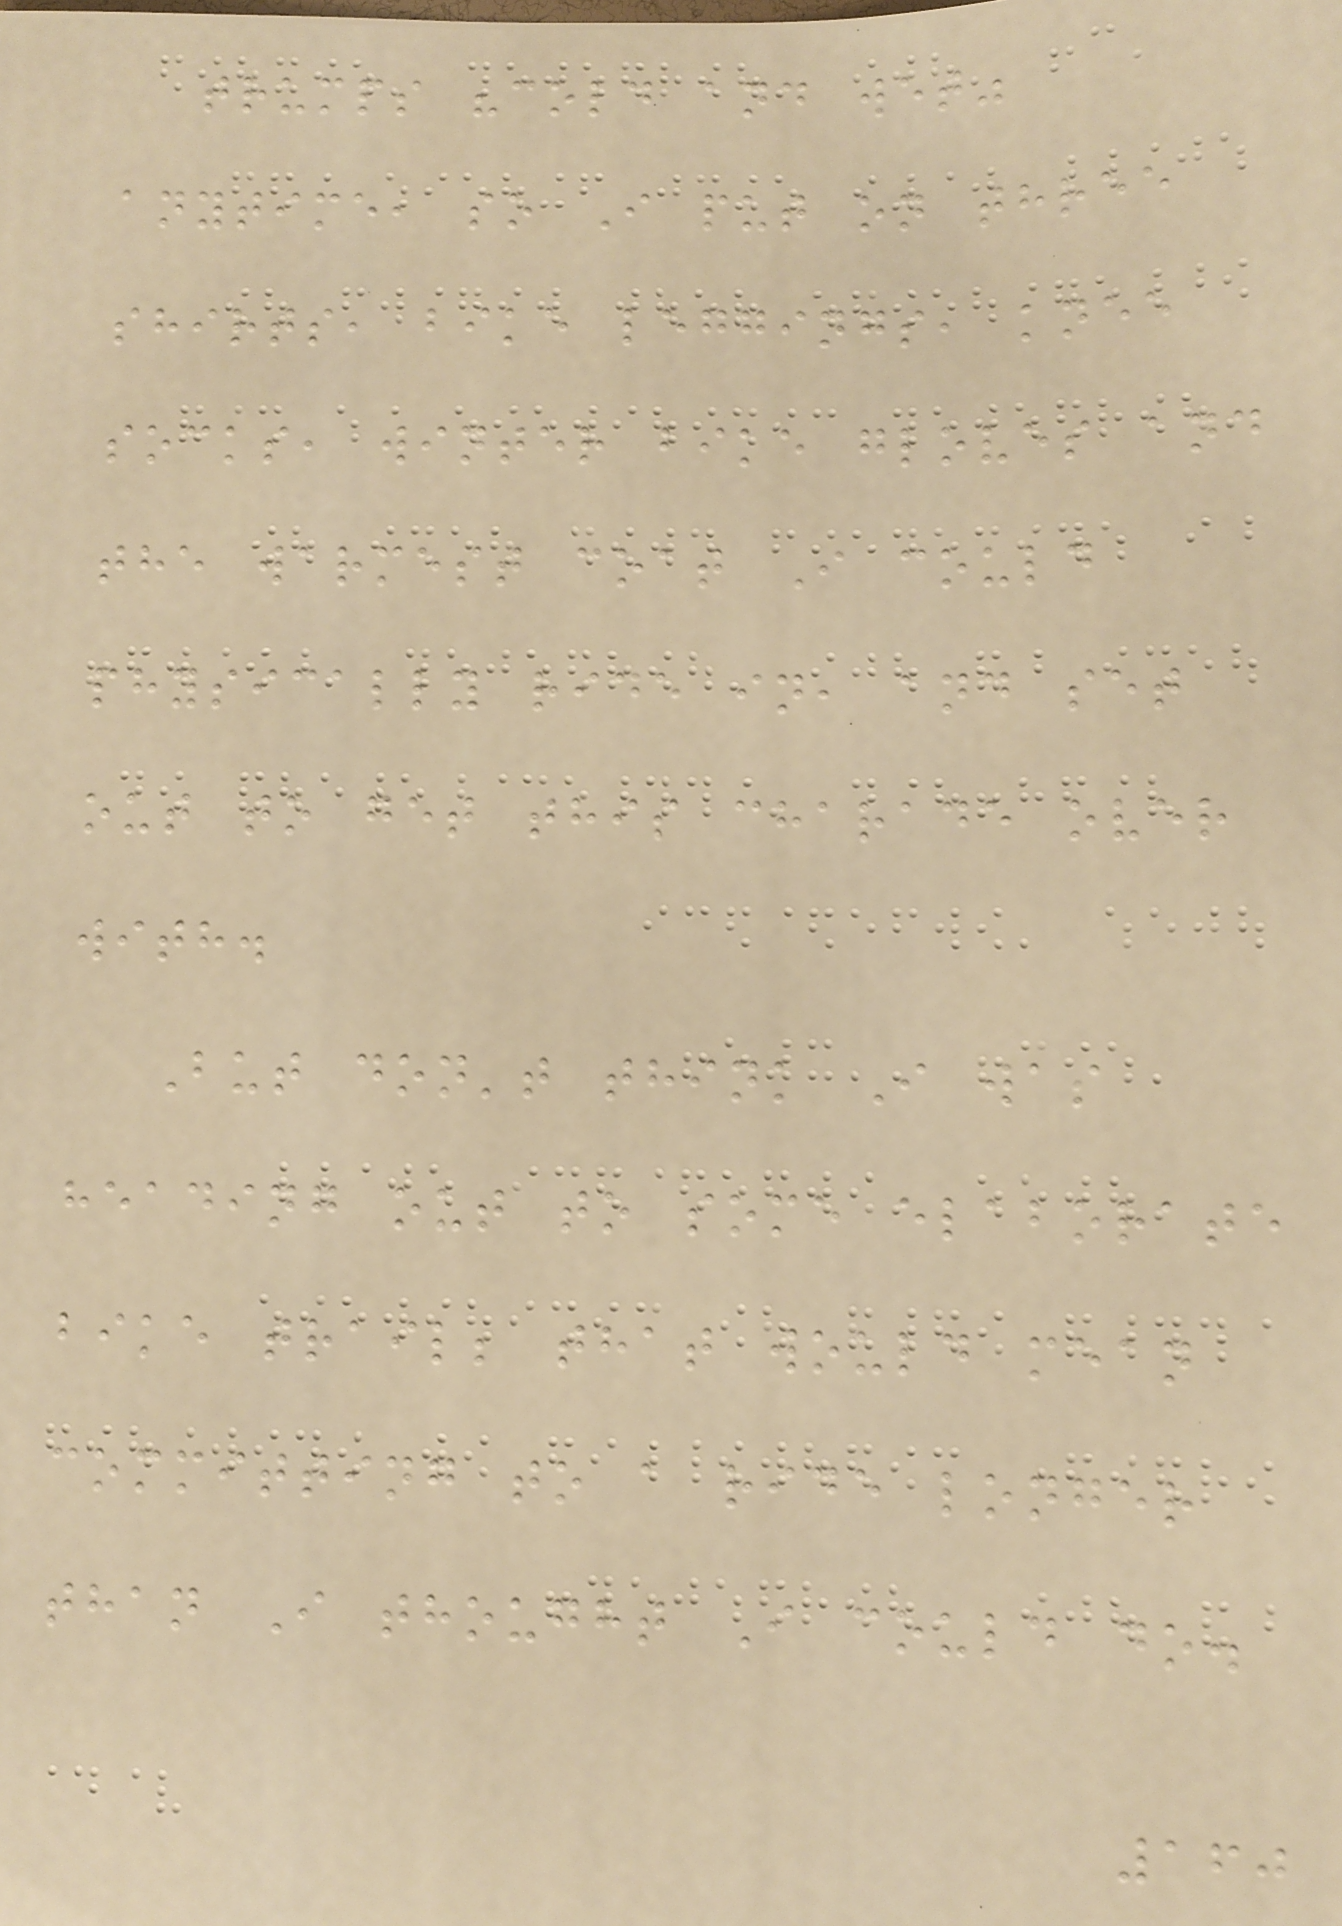trumps "cold and wet"
anytime, so I put on three
shirts, bike leggings, knee
socks, winter bike gloves and
the warmest coat I could
physically ride in, and set
out to get this charade over
with.
But don't think I was
heading out to some elaborate
bike trail; that would mean
committing to a ride longer
than I thought I could do.
160
